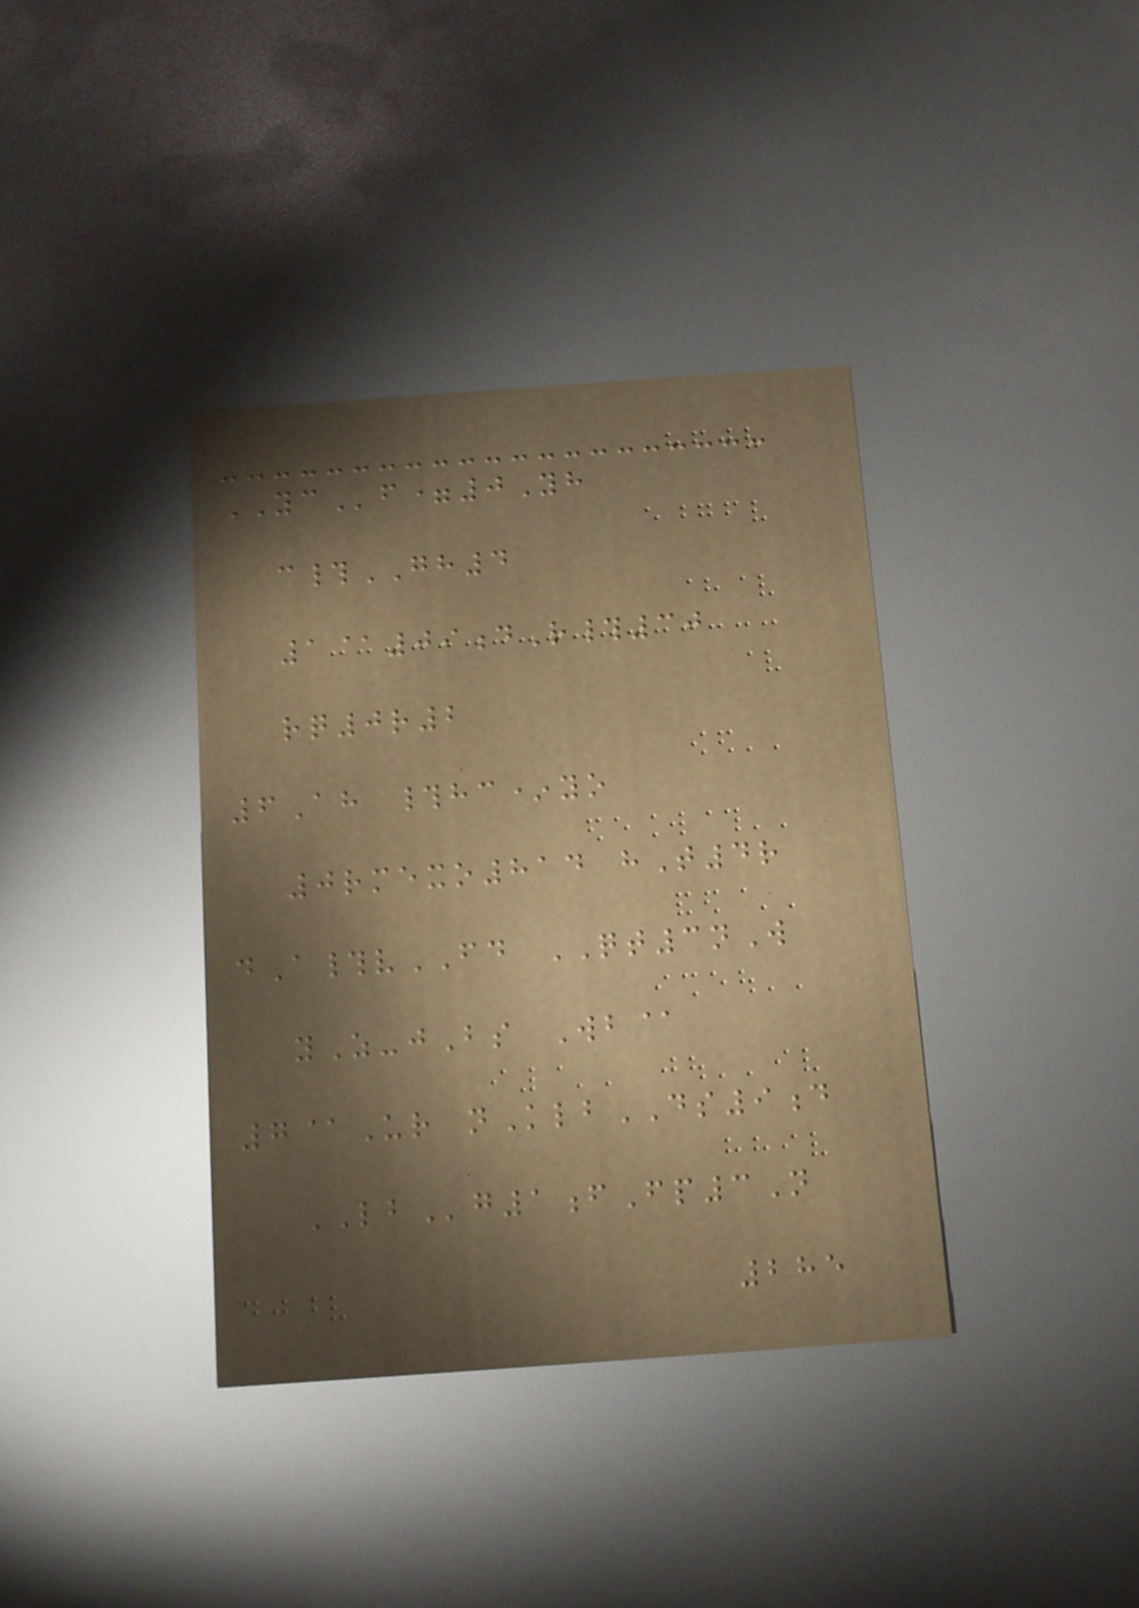YCf=0Yh
c#GH4
1@09dR#30
rq0r2
6Ah #hc*yo
0rmexo814 hT4r
dA#vFD QT3nW
yZ-jBs Wb@
7@Ur nKlbDS9d
LBg1fFp3N
285
